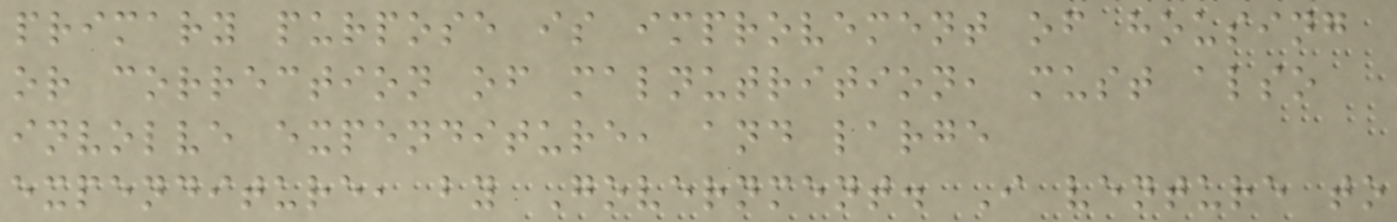primary purpose is improvement of housing
or correction of malnutrition, must also
involve expenditure, and large
expenditure, by Government. I venture to
